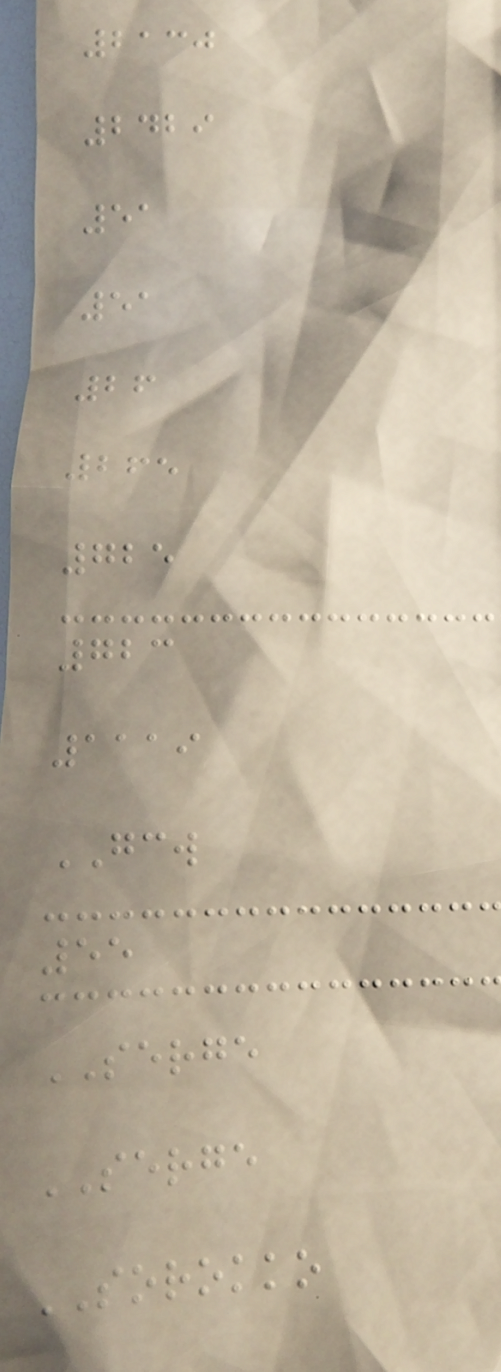2130
2429
51
51
26
265
725
723
1119
GCW
55
SERGE
SERGE
SOROKKO
